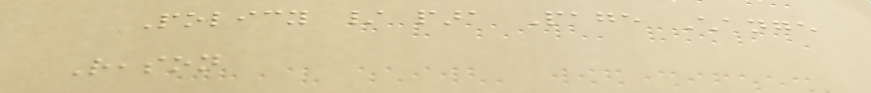Policy / para Page Change
Reason
